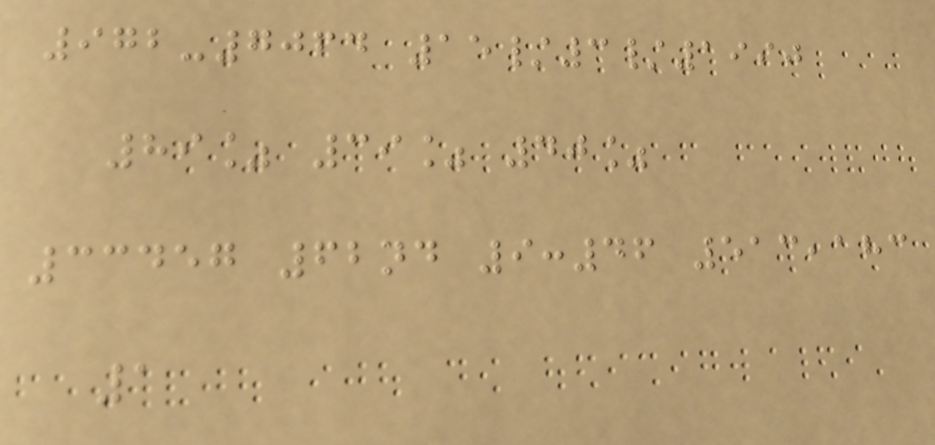972-7064 15/3/1990
89% 39% 40%
33457 62nd 9:46 513,183
1
